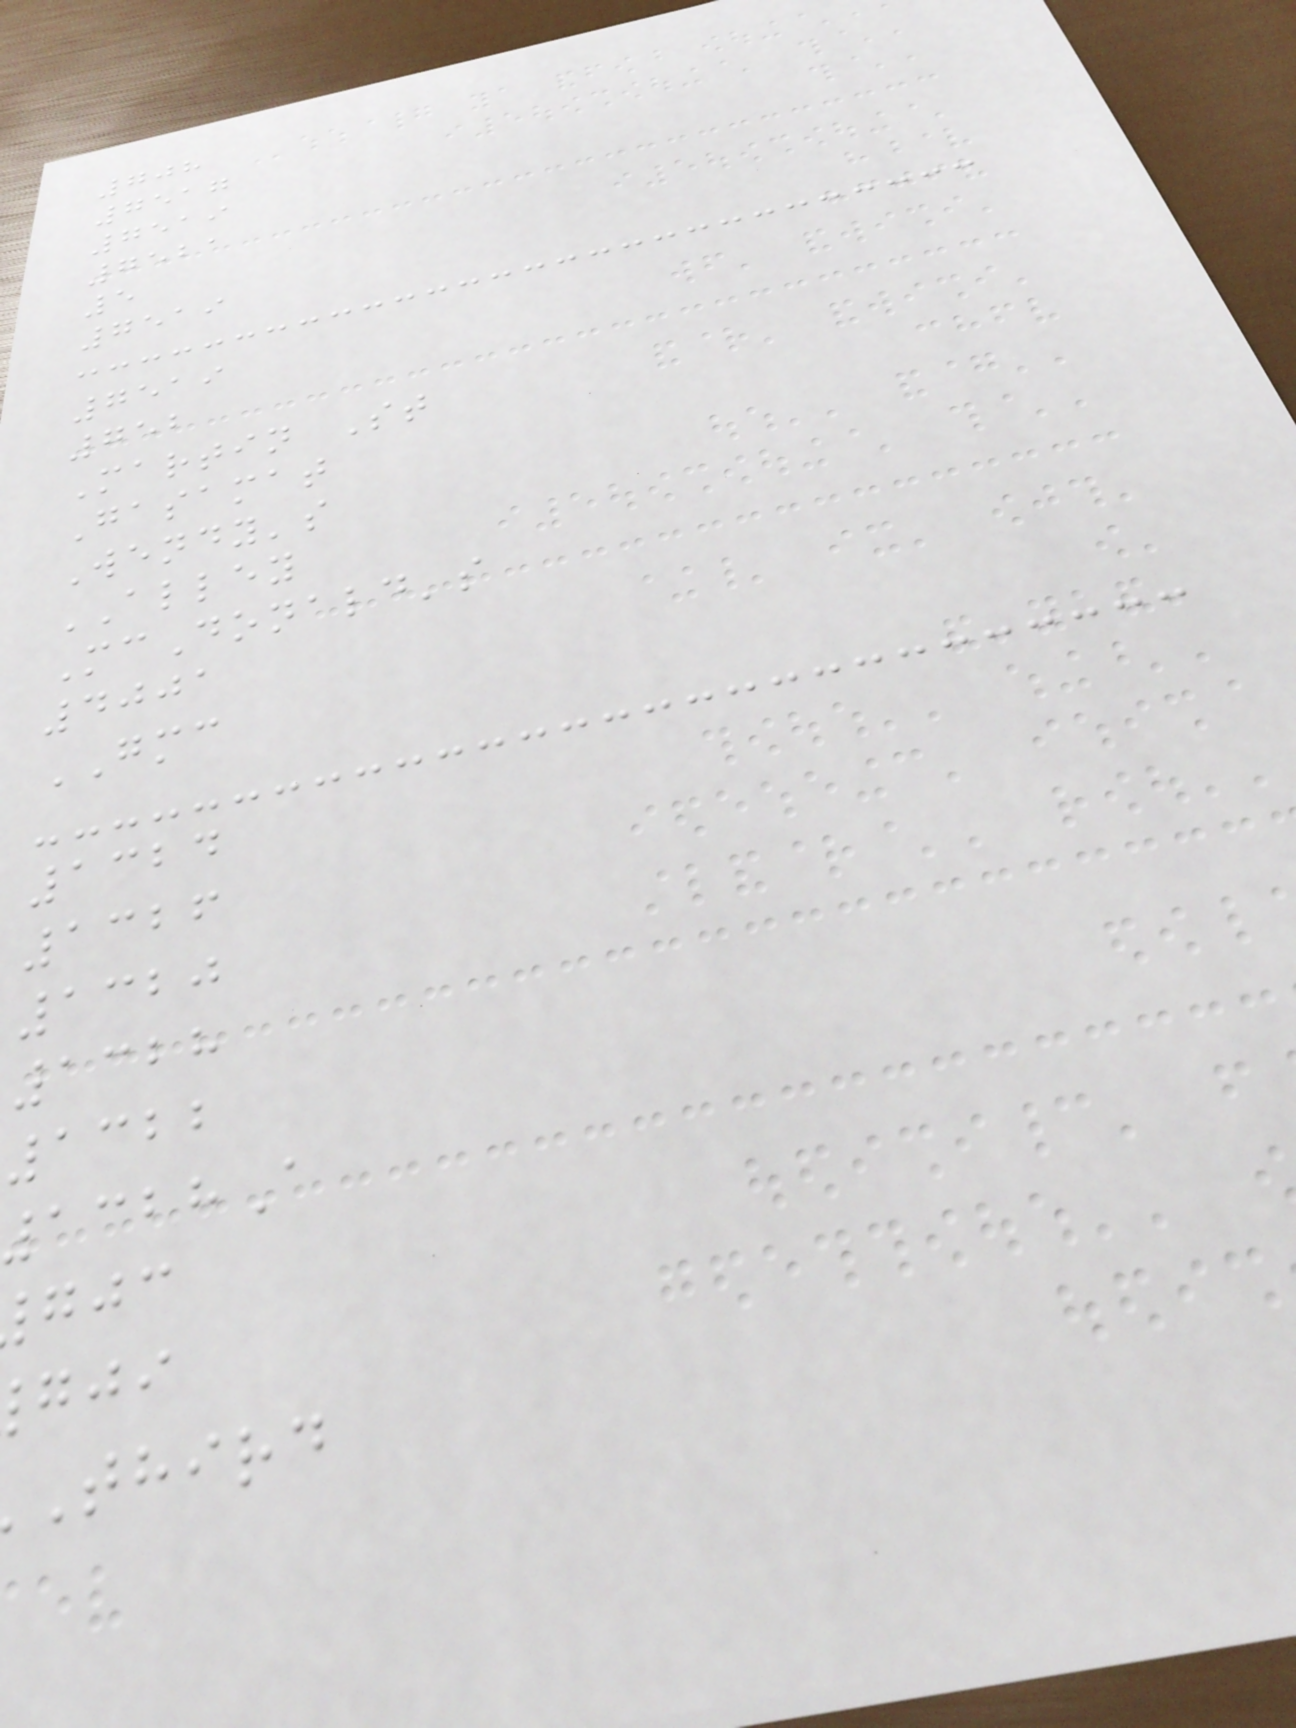708
7517
7519
7521
5
7519
7519
752
Martin St
Gasamat
Wendy's
ALLEY
McDonald's
4001
GMC
1324
1326
1320
1328
1322
third
